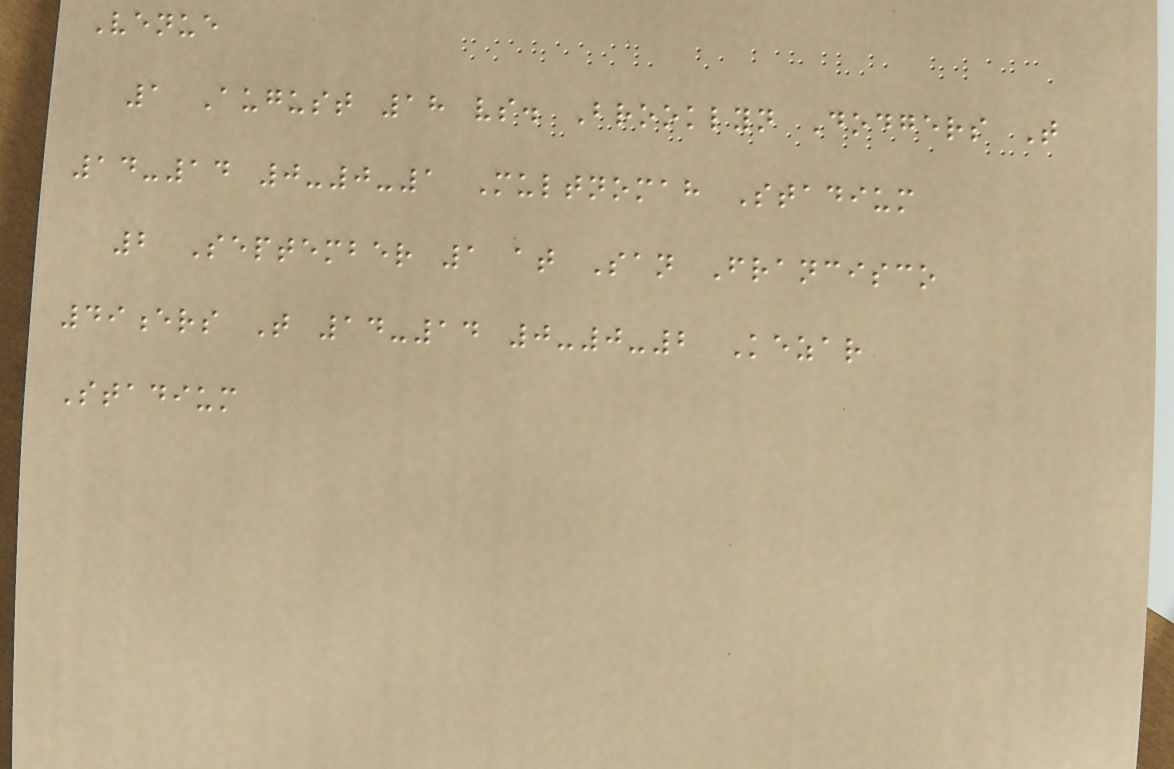Venue
1 August 18 vs. Brooklyn Dodgers T
14-14 0-0-1 Multnomah Stadium
2 September 1 at San Francisco
49ers T 14-14 0-0-2 Kezar
Stadium
